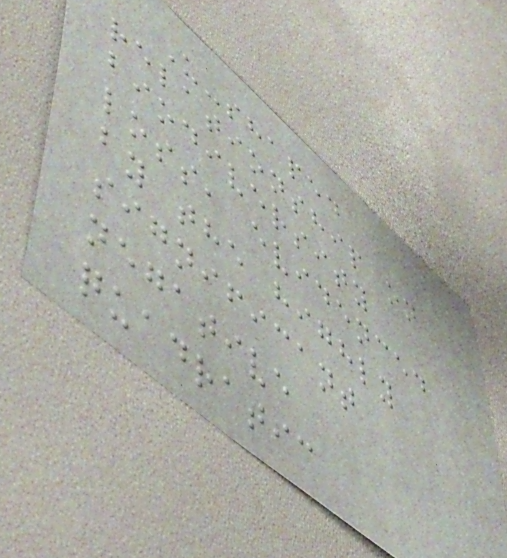U-shaped
relationship on
biodiversity
loss, evidenced
by the highly
significant
negative
quadratic
